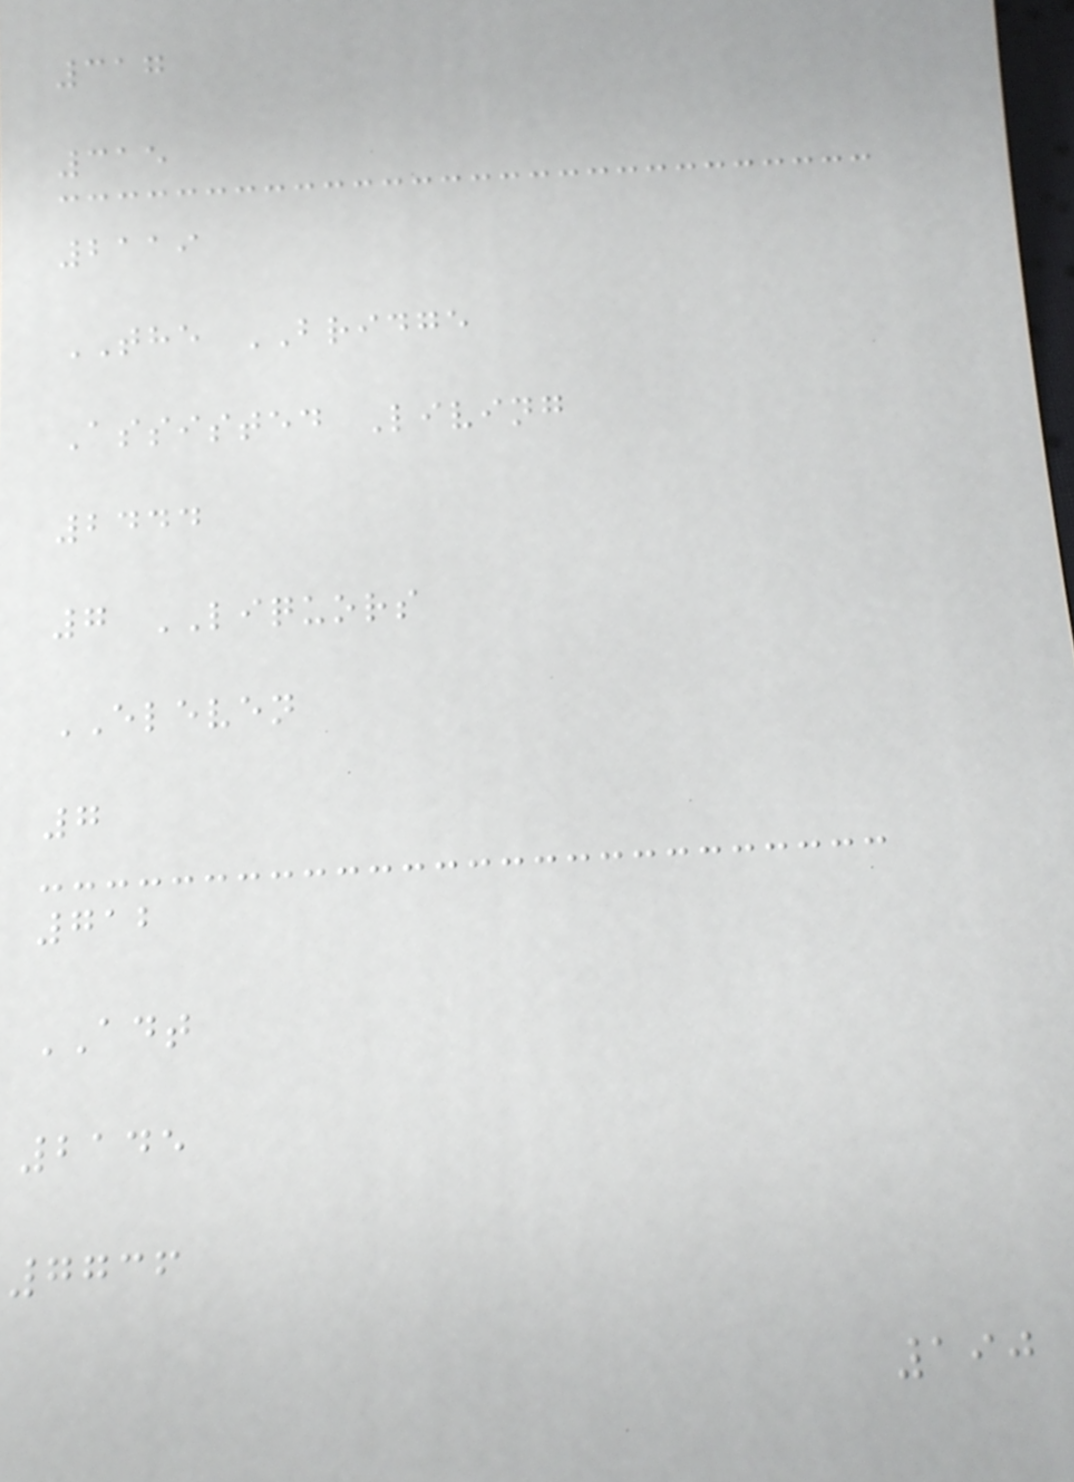317
315
2119
THE BRIDGE
Assisted Living
2444
7 LIQUORS
ELEVEN
7
712
ADT
2145
7736
190
